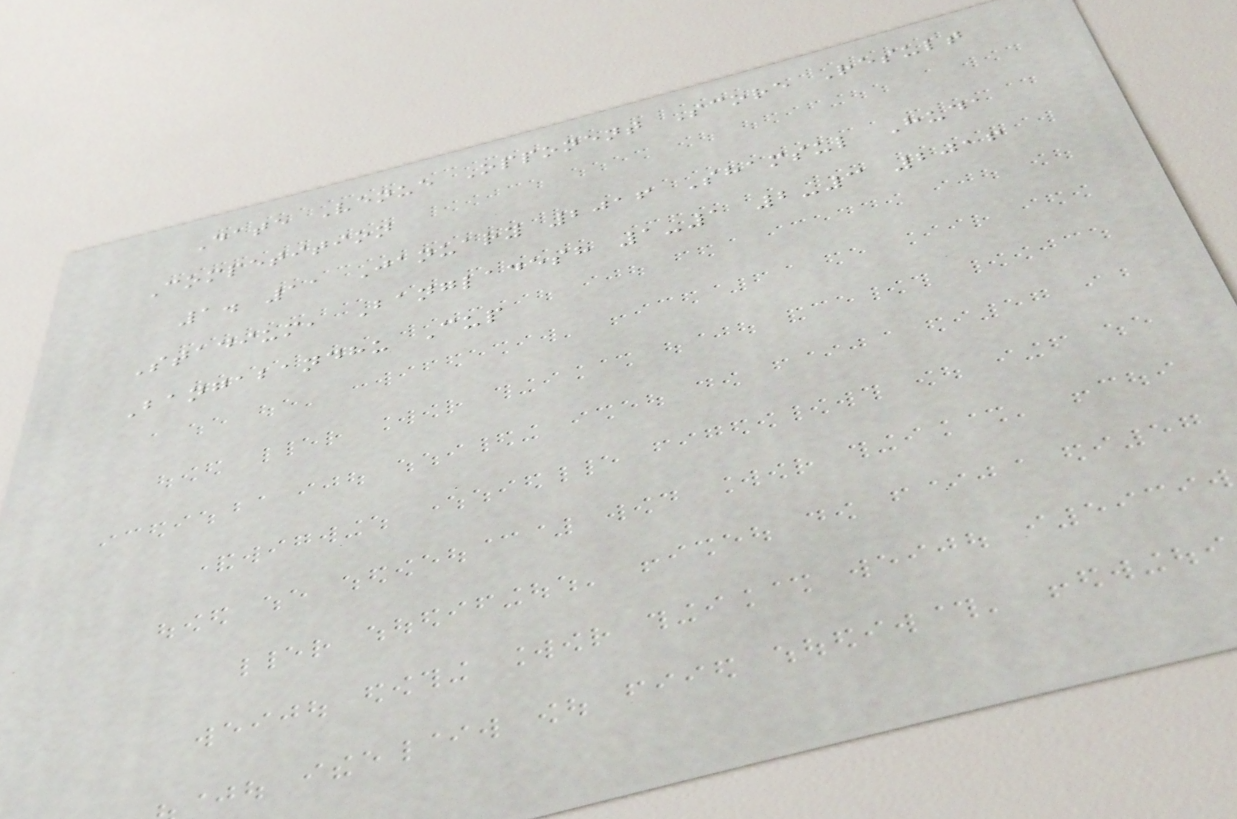Date Venue Opponent Score Result
Competition
1. 11 January 2016 Shamsul Huda
Stadium, Bangladesh 1-1 2-3 2016
Bangabandhu Cup
